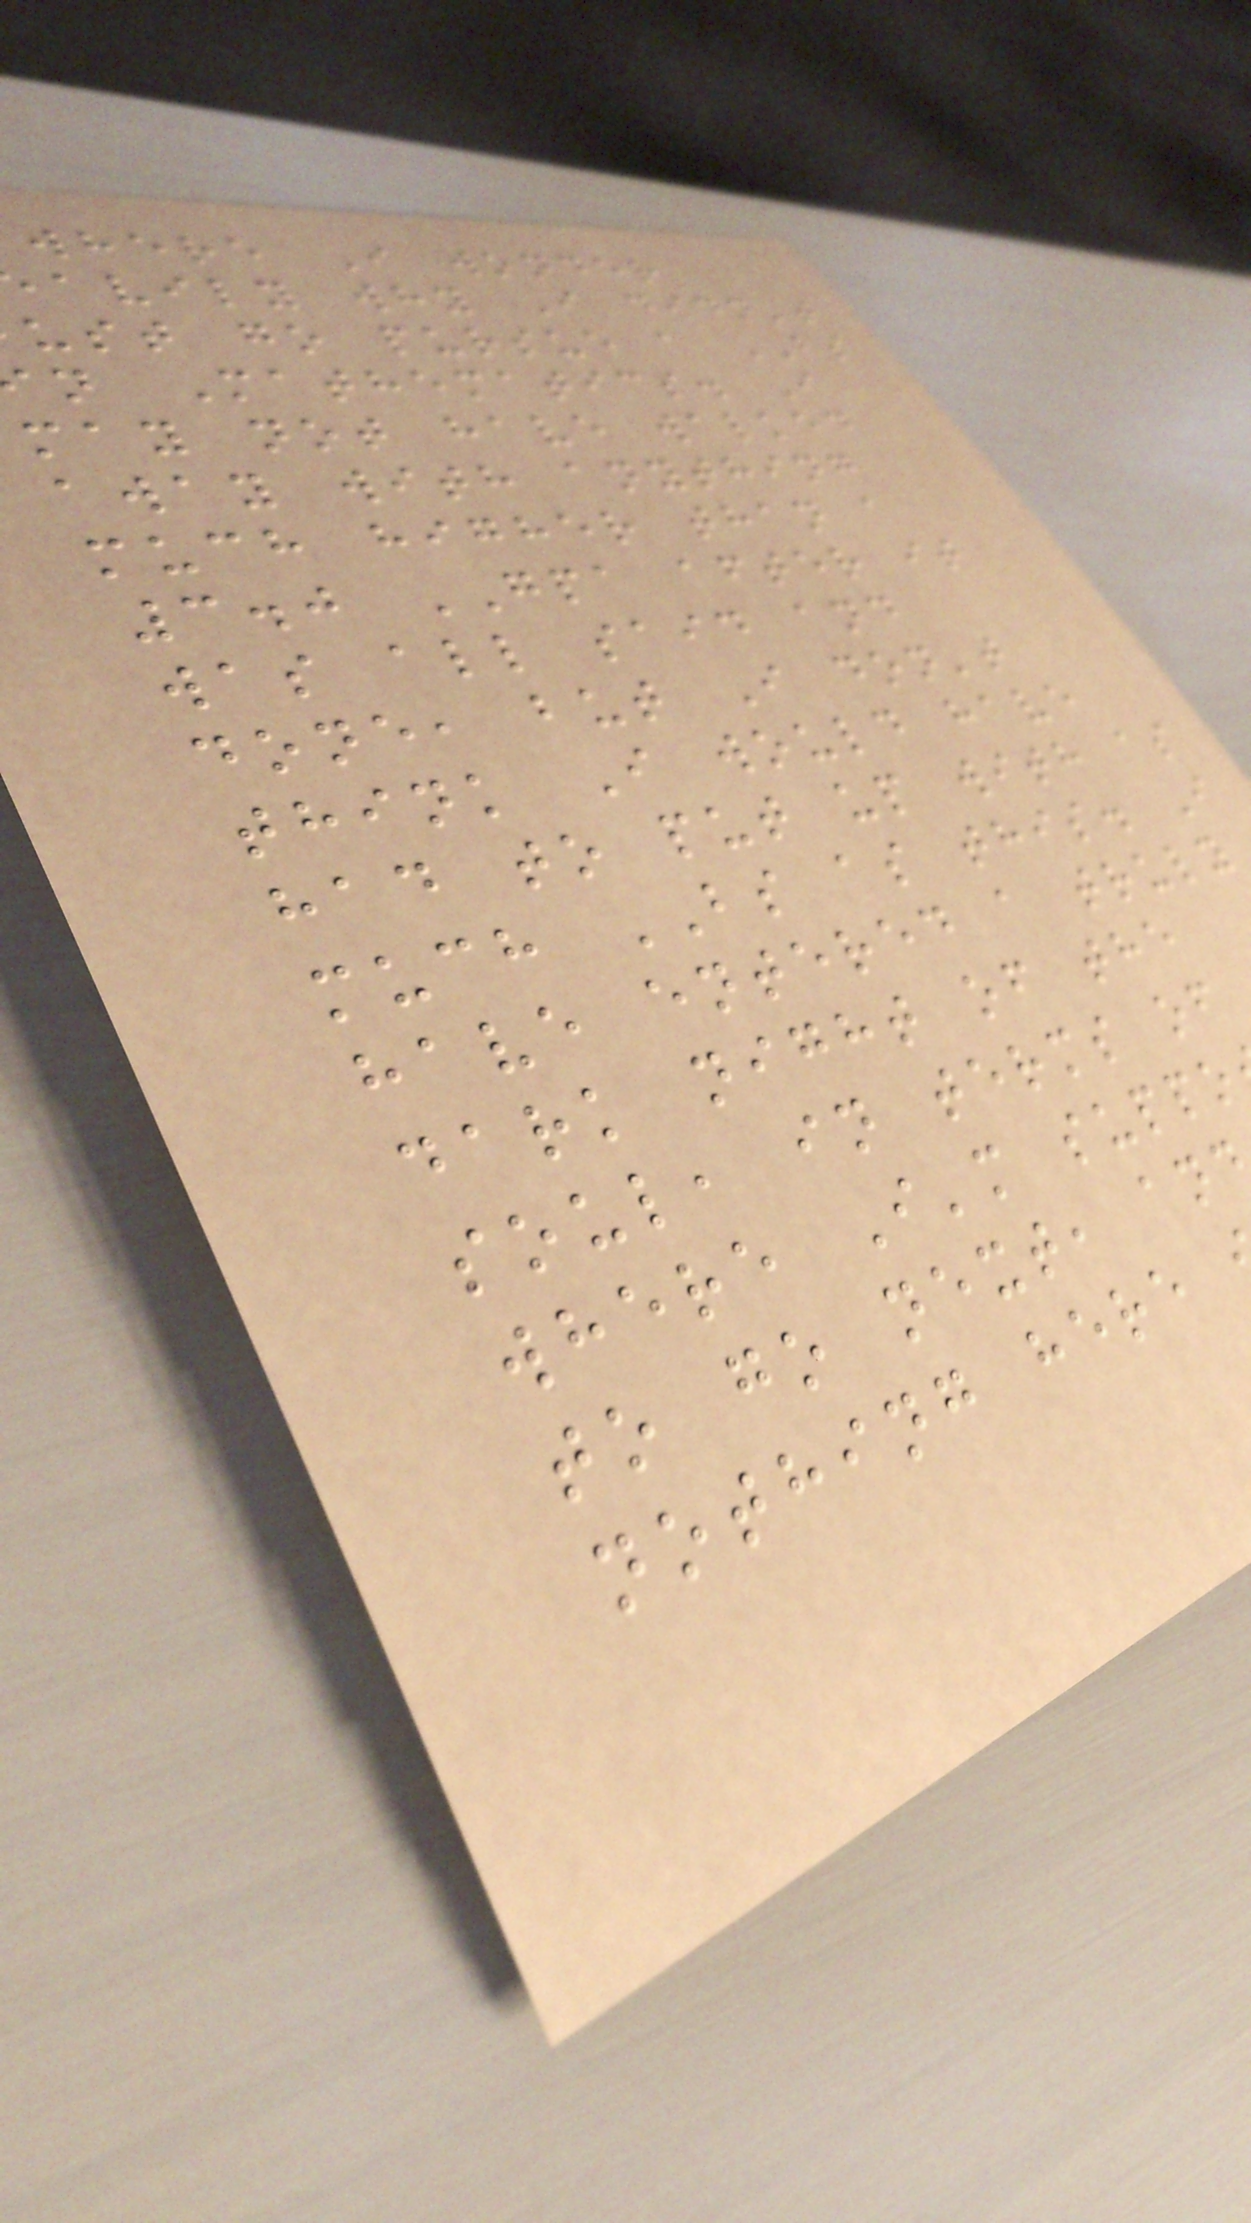where I wonder
avily why I didn't
ust go pursue a BS
n Mathematics. I
may not have walked
away with anything
much higher than a
3.0 GPA after it
was all said and
done, but I don't
think I would have
had to put up with as
much BS as this. I
have entered a truly
dark night of the
soul, in terms of
where I'm suppo
to go next, an
nothing here
